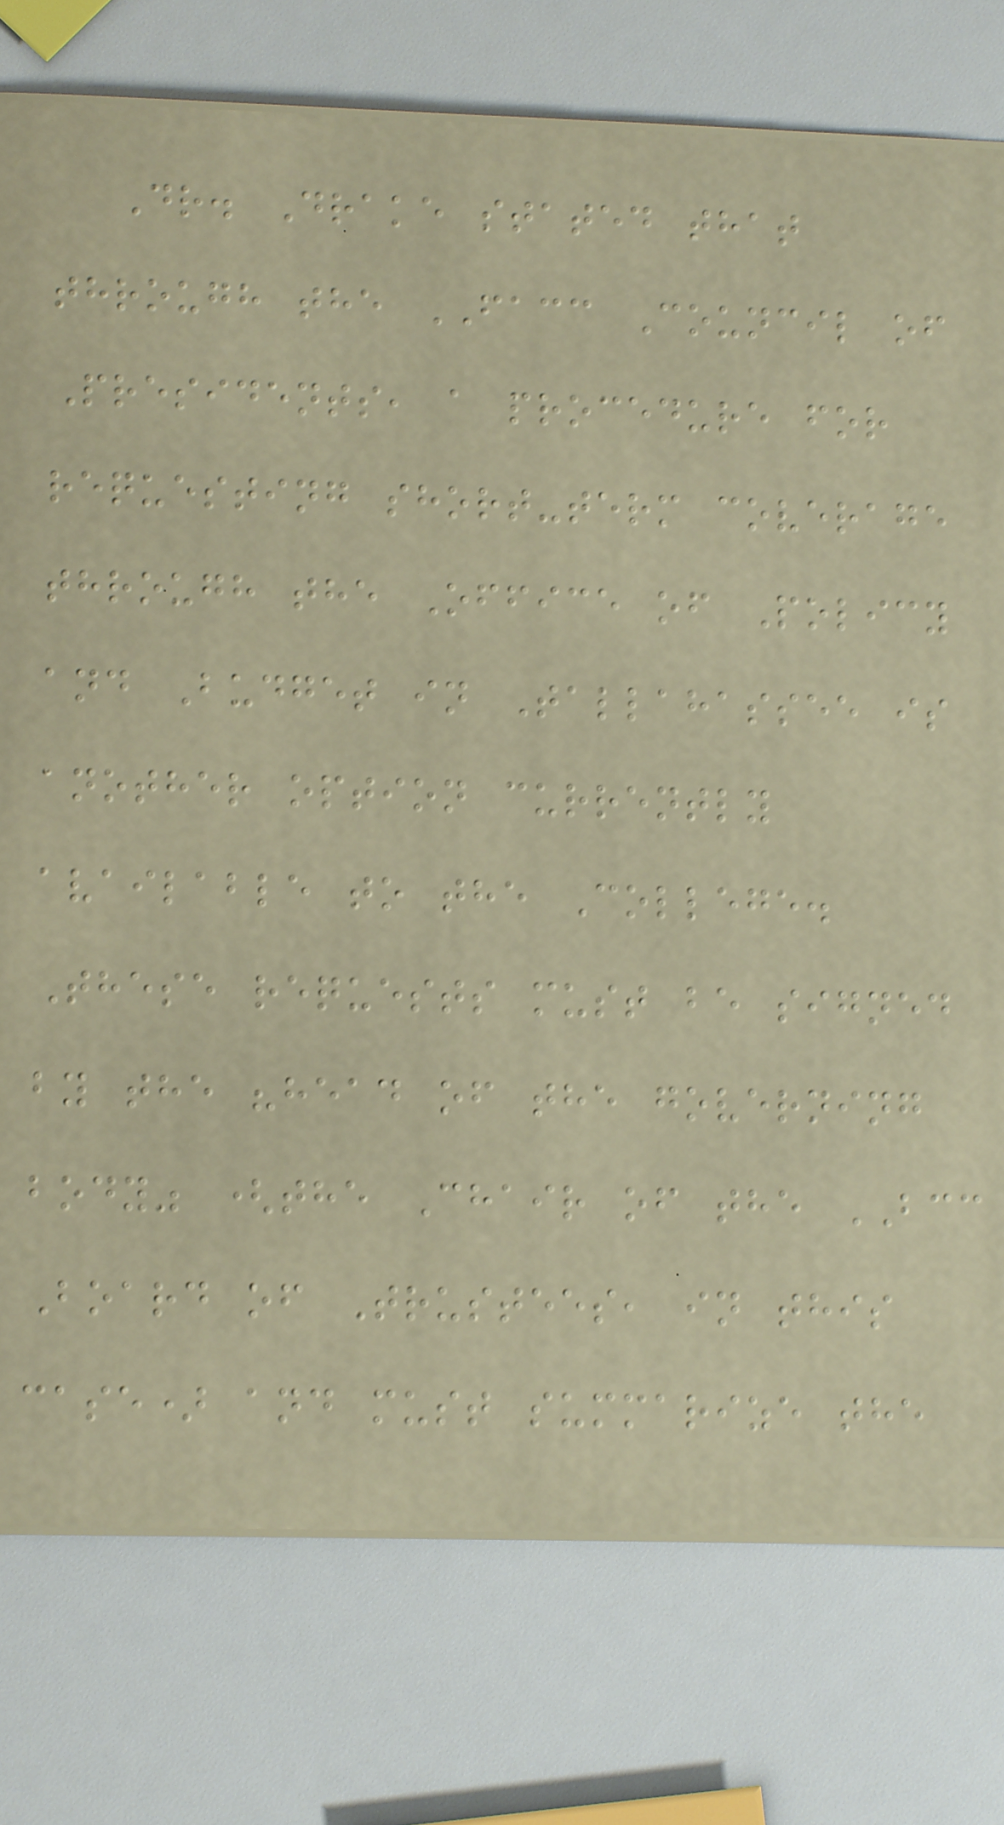Dr. Drake stated that
through the FACC Council of
Presidents, a procedure for
requesting short-term coverage
through the Office of Policy
and Budget in Tallahassee is
another option currently
available to the College.
These requests must be signed
by the "head of the governing
body" (the Chair of the BCC
Board of Trustees, in this
case) and must summarize the
